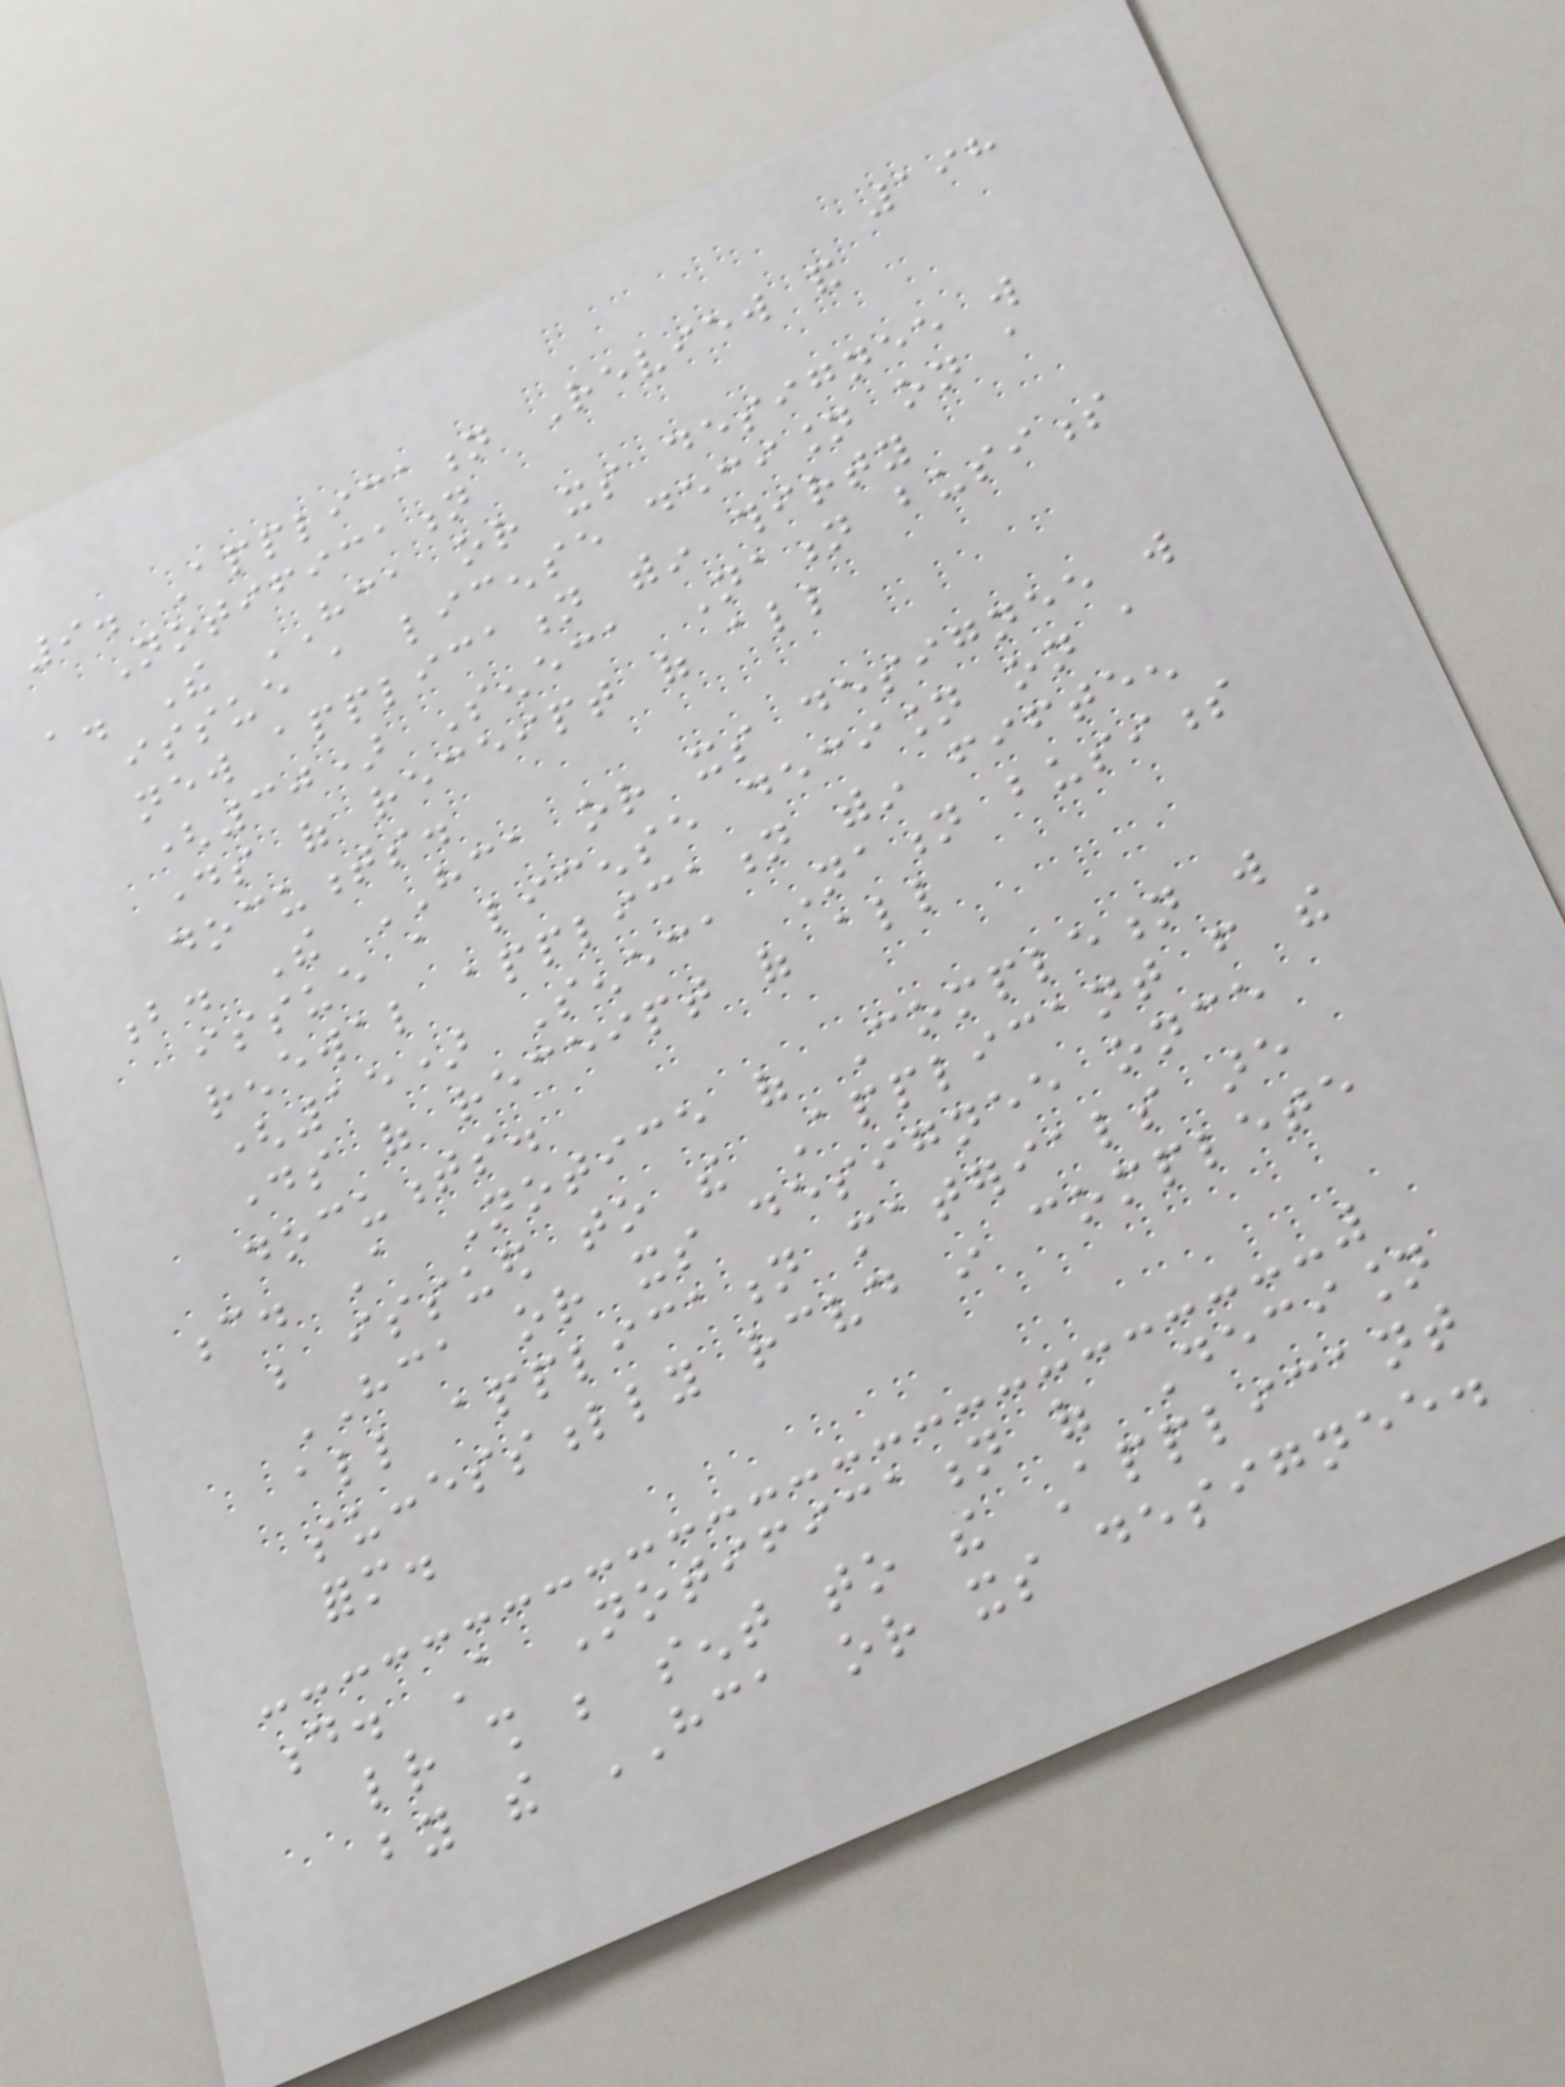198
9. Application Review and
Notification
a. The HCA or its designee will
issue a license decision on a
new application within thirty
(30) Seneca Nation business
days of receipt of all
documents.
b. The HCA or its designee will
issue a license decision on a
renewal application within fifteen
(15) Seneca Nation business
days of receipt of all
documents.
c. A Notice of Completion will
be issued to the Applicant from the
HCA or its designee once
all application materials are
successfully received in complete
form.
d. A Notification of Decision
letter shall be sent to the Applicant
by the HCA or its designee.
